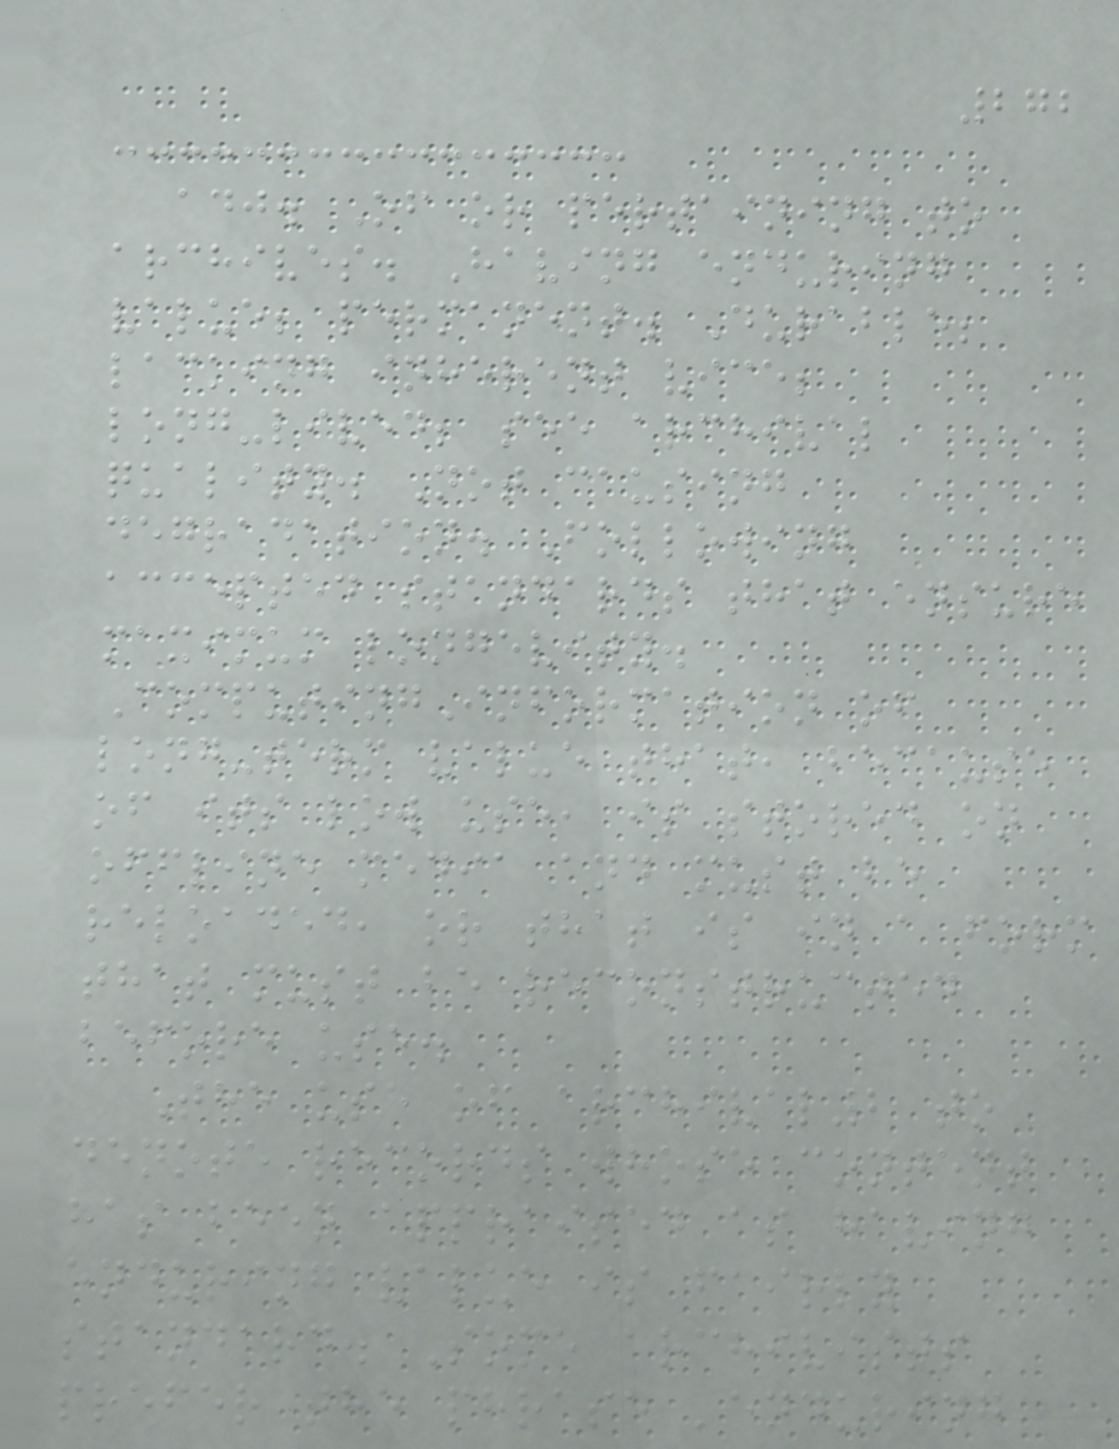272
adj. Of or pertaining to
archives. Having enduring
value; permanent. Durable;
lacking inherent vice;
long-lived; see archival
quality. Not causing
degradation. Following
accepted standards that ensure
maximum longevity.
ComputingInformation of
long-term value that, because
of its low use, is stored on
offline media and must be
reloaded, or that is in a form
that must be reconstructed
before use.
The use of archival2 to
denote records whose content
has been appraised as having
enduring value is fairly
standard. Some archivists
prefer the phrase 'enduring
